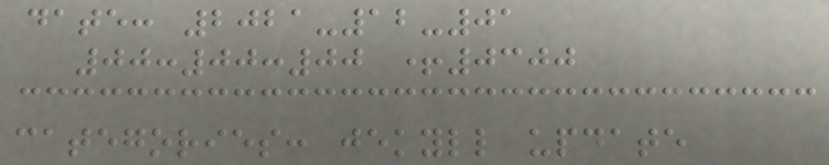date: 2021-12-01
00:00:00 +0300
categories: jekyll update
